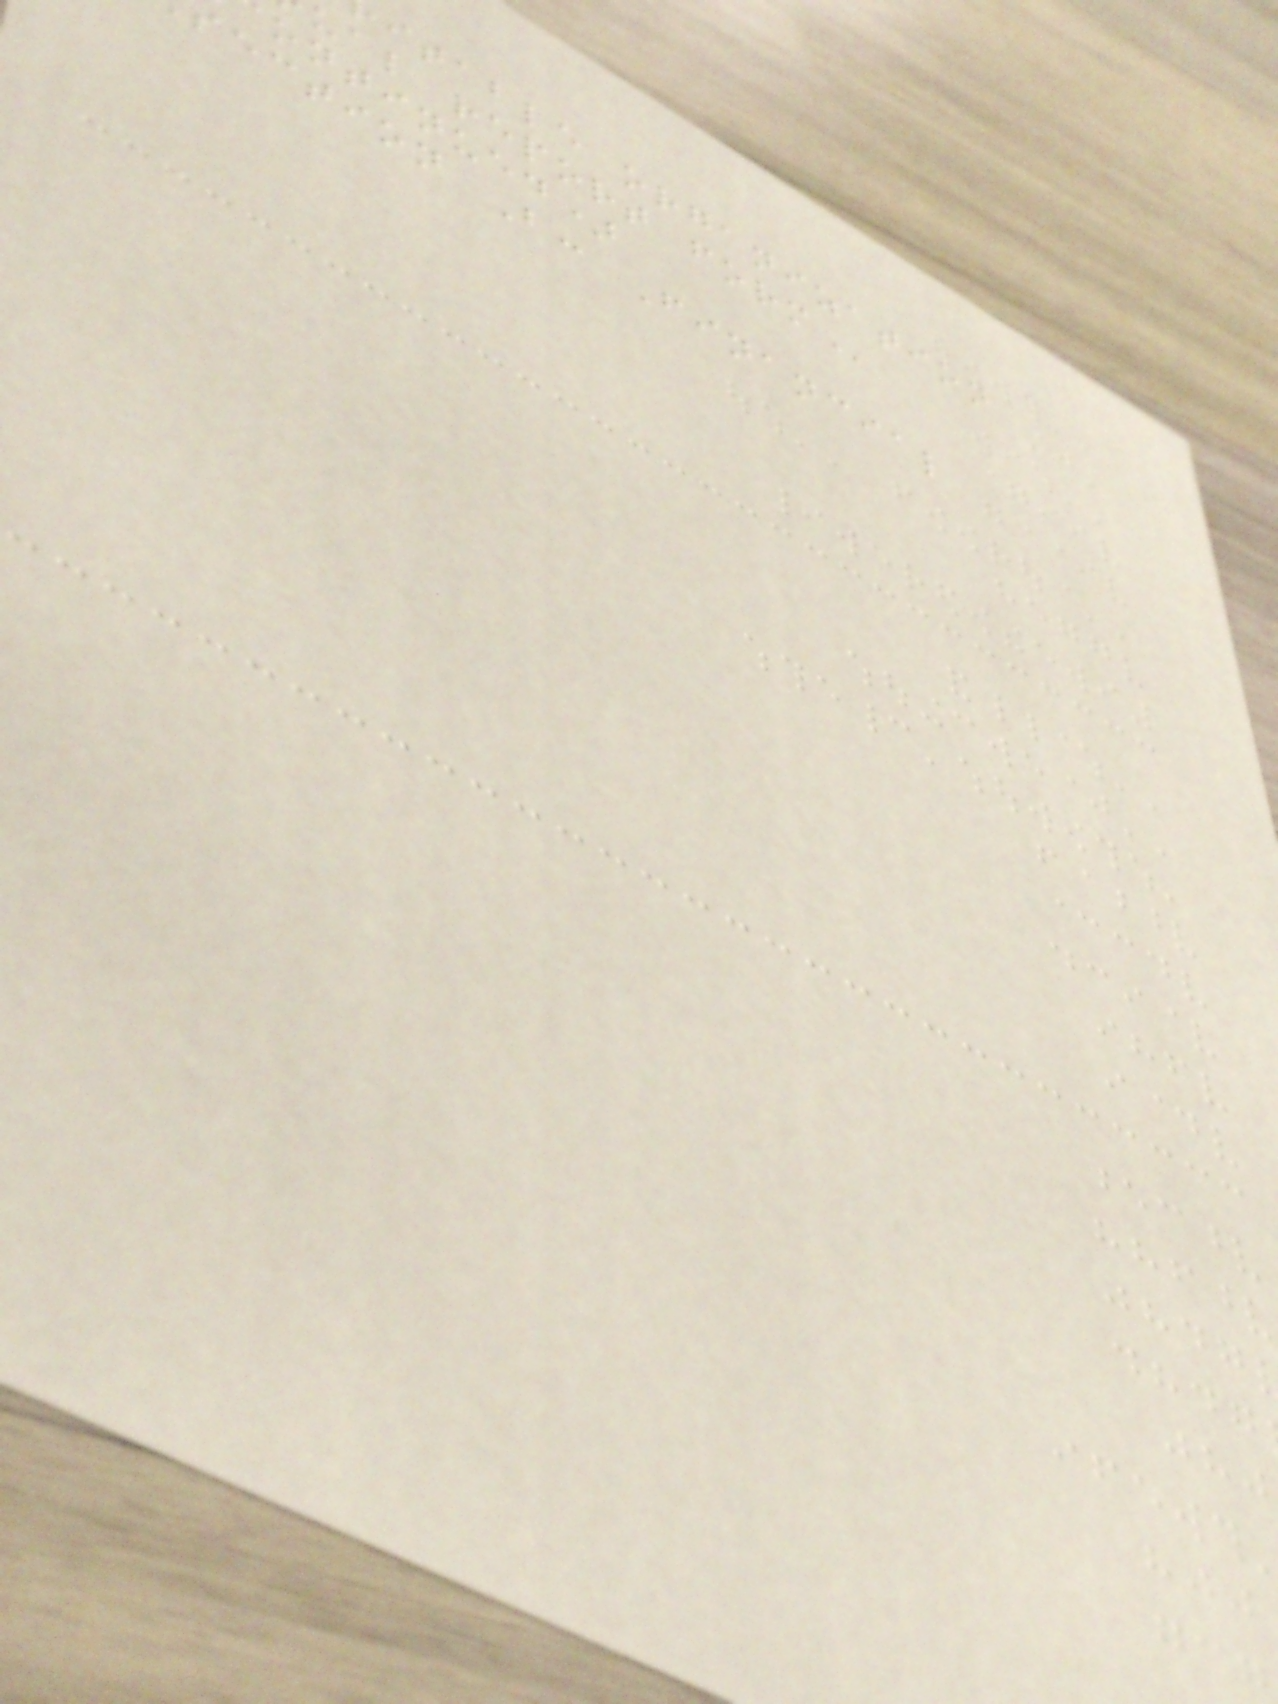itable organization
ual report
ontinued)
section B: Financial
